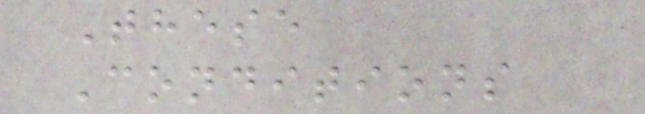These
Conditions
